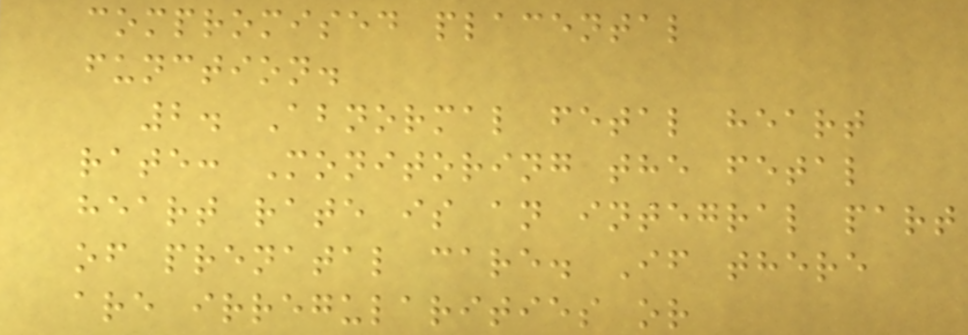compromised placental
function.
2. Abnormal fetal heart
rate: Monitoring the fetal
heart rate is an integral part
of prenatal care. If there
are irregularities or
